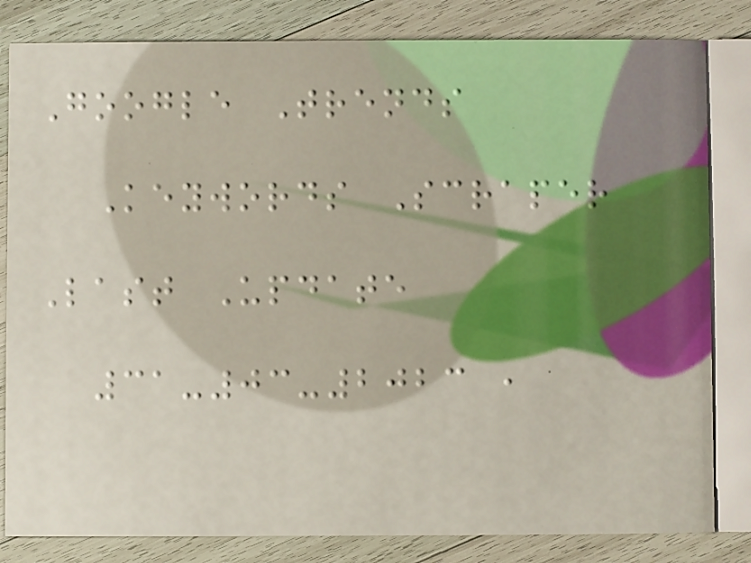Google Trends
Keywords Scraper
Last Update
31-03-2023 ,
